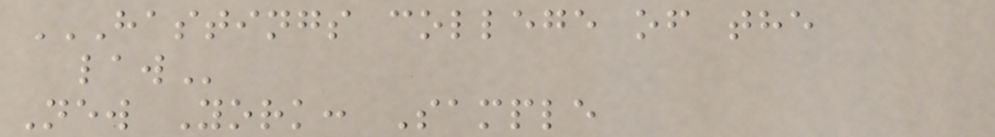HASTINGS COLLEGE OF THE
LAW
New York: Sample
